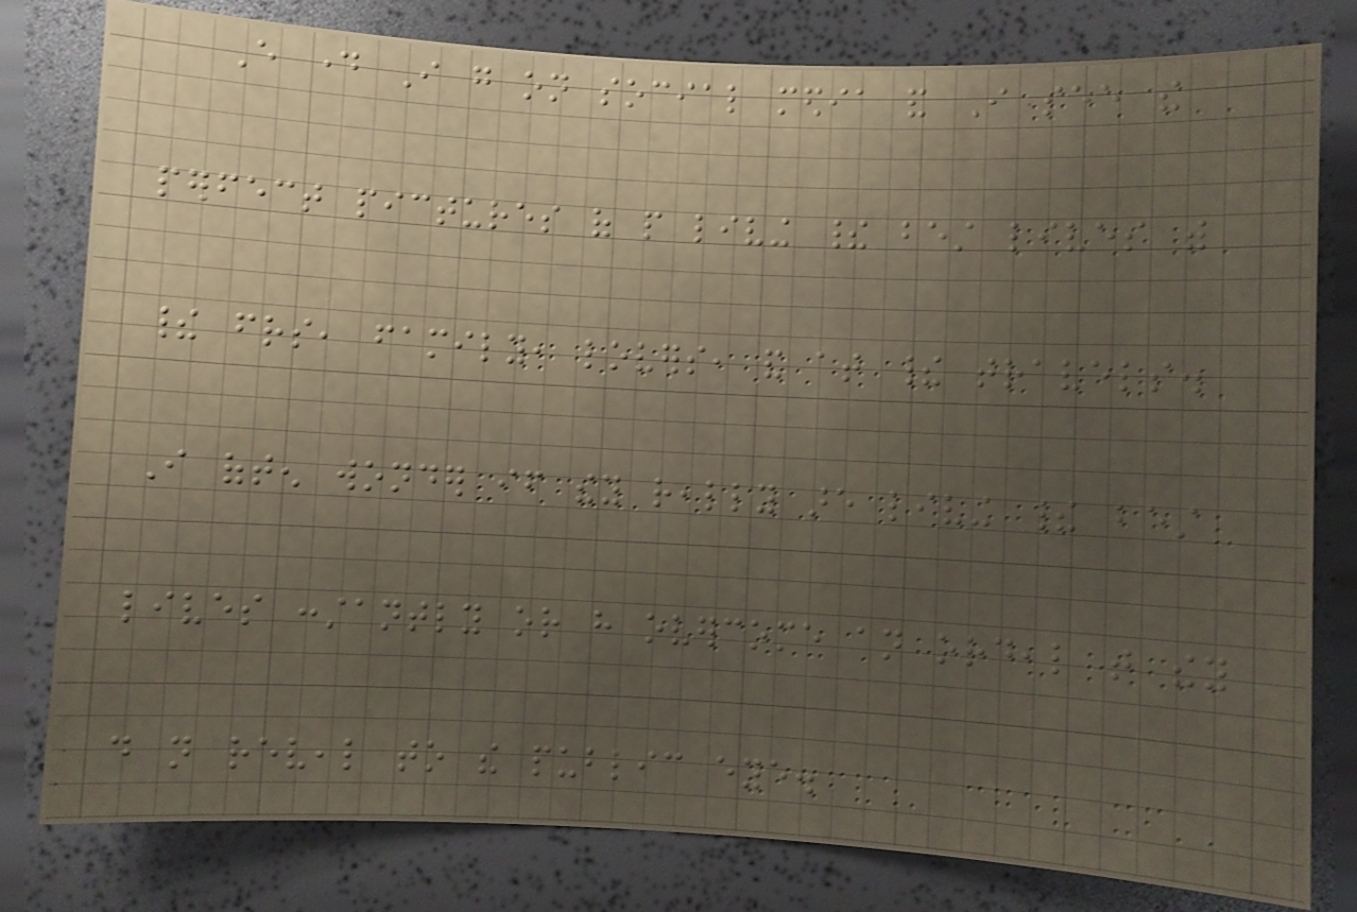Every day I go on social media and I see the
perfect pictures of people living their best lives with
their friends, family, lovers, and at their travels.
I often wonder if they really are living their best
lives constantly or have overcome an ordeal that they
do not reveal to the public eye.
